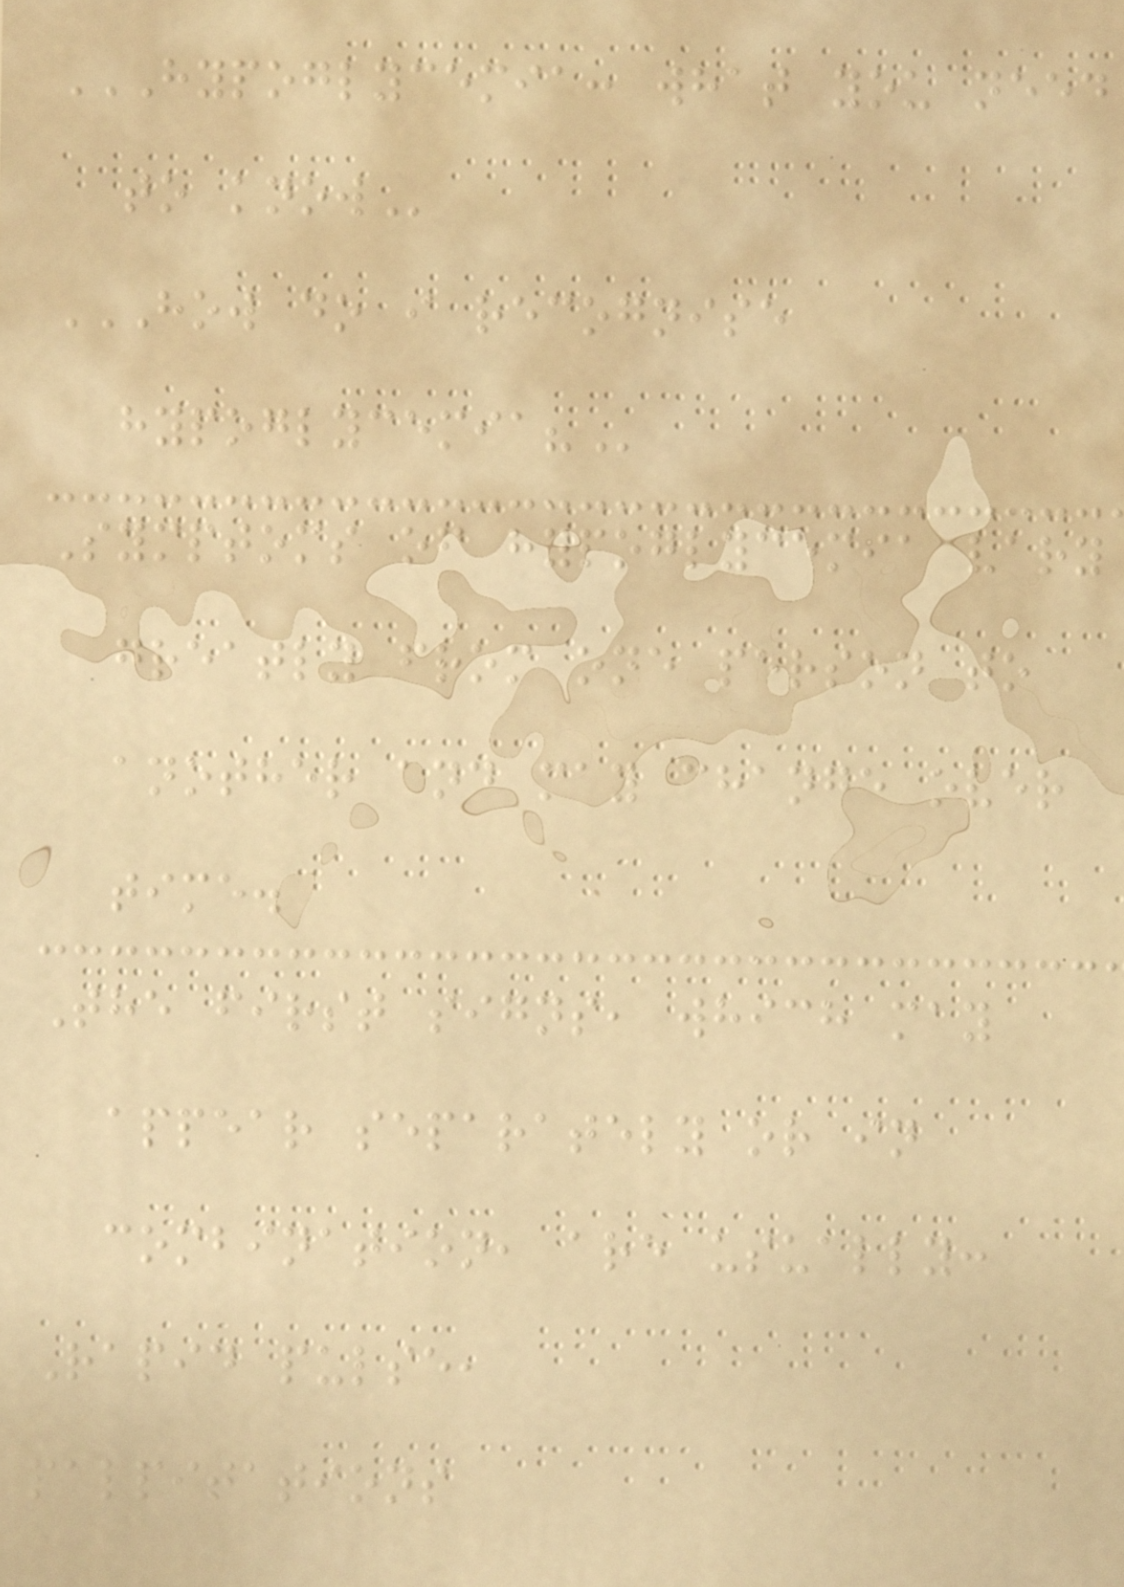HYPOGLYCEMIA: WHAT YOU NEED
TO KNOW
HOW DO I RECOGNISE
HYPOGLYCEMIA?
Symptoms of hypoglycemia vary
greatly from one person to
another and may change over
time.
The first signs, which may
appear separately or in
combination, are usually:
Rapid pulse,
palpitations
